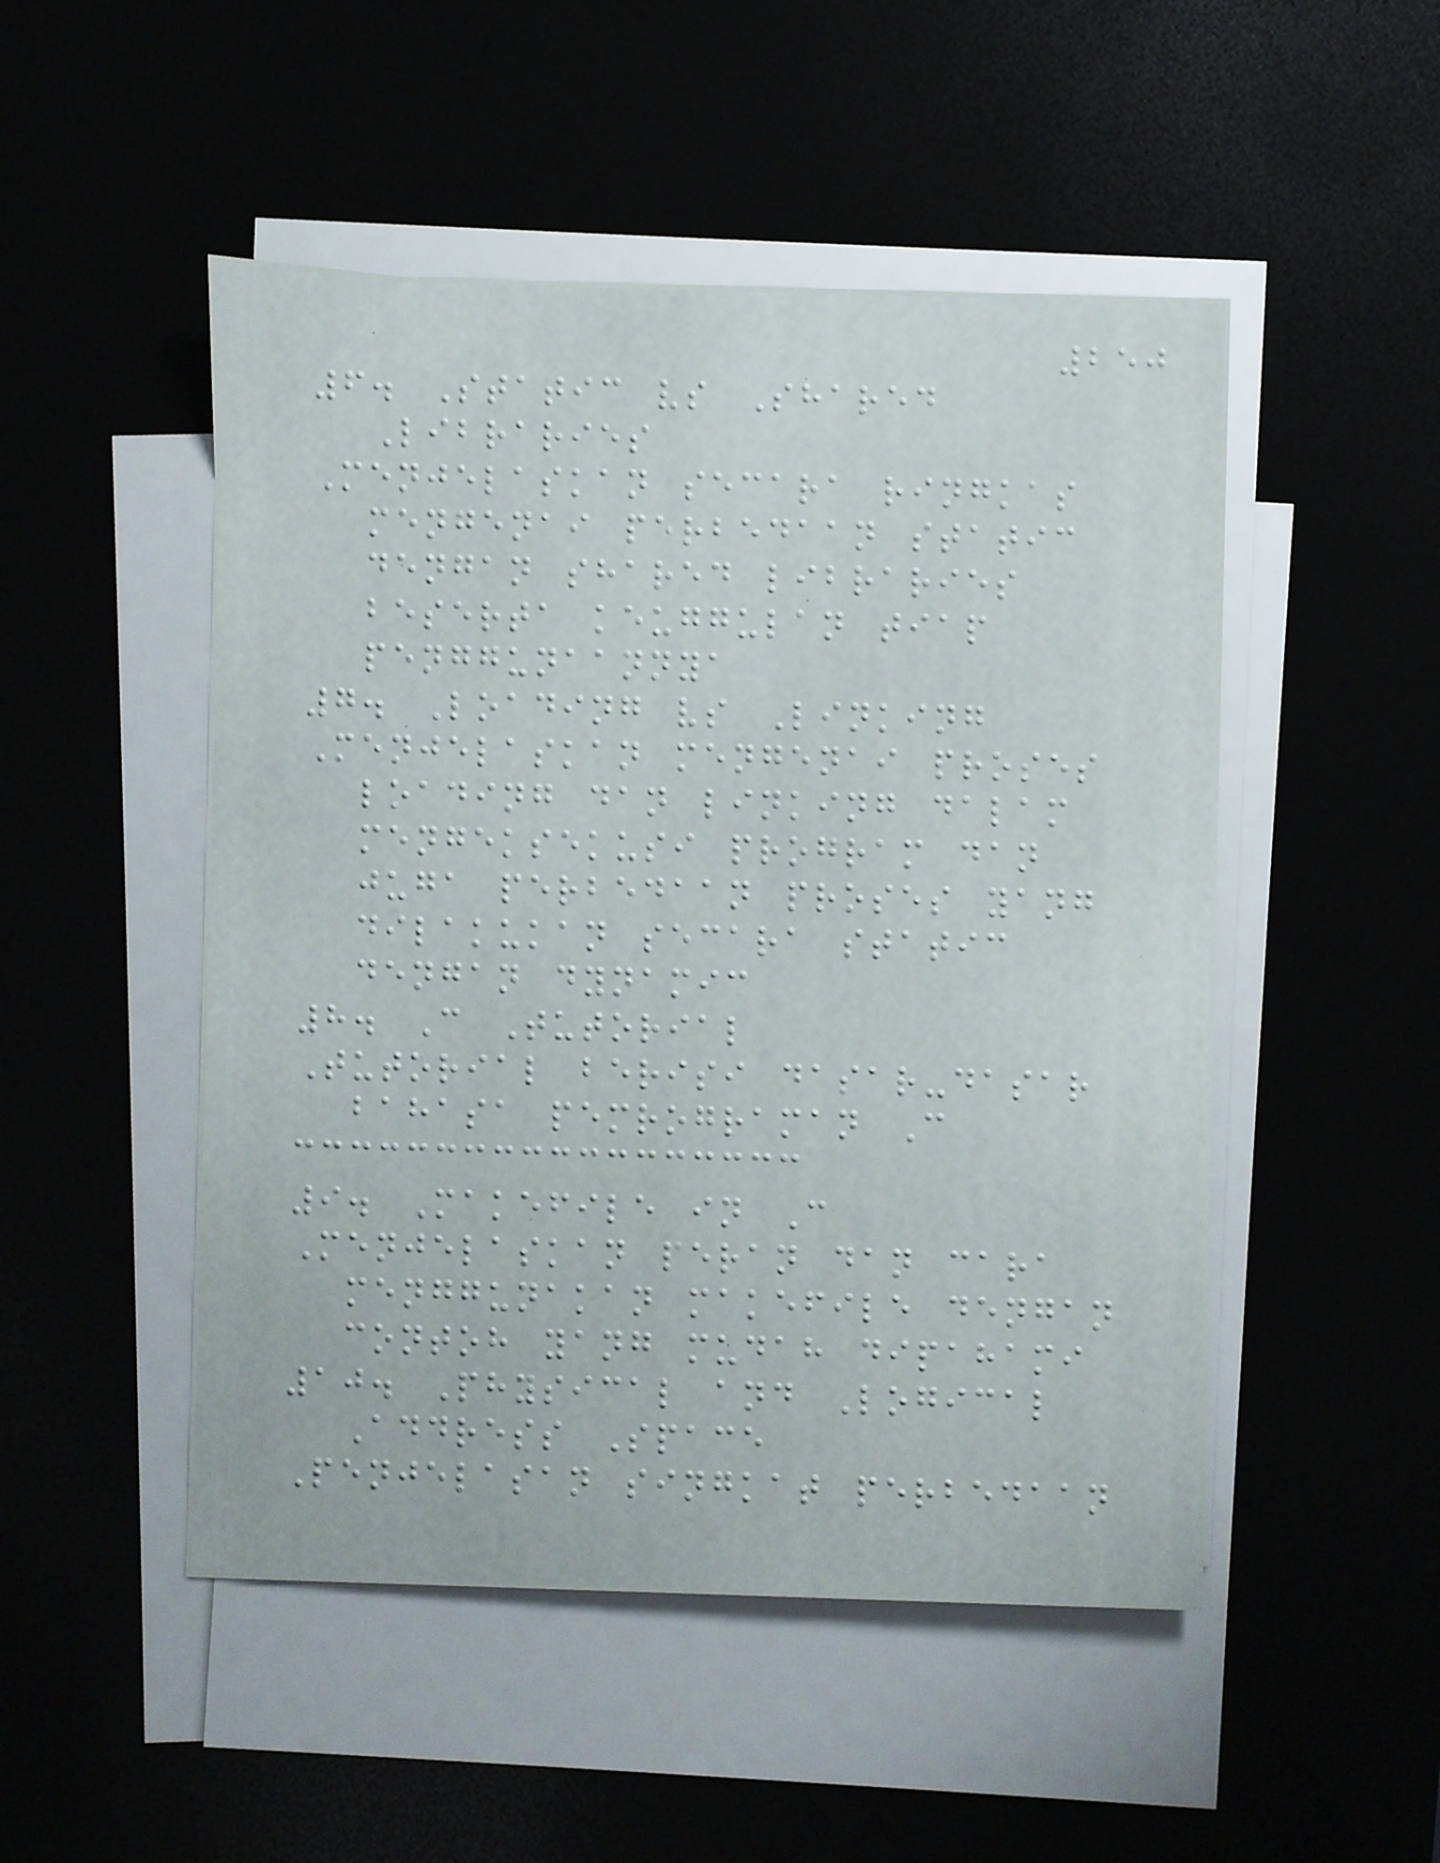250
6. Static vs Shared
Libraries
Menjelaskan secara ringkas
mengenai perbedaan static
dengan shared libraries
beserta keuggulan tiap
penggunaannya
7. Loading vs Linking
Menjelaskan mengenai proses
loading dan linking dalam
mengeksekusi program dan
juga perbedaan proses yang
dilakukan secara static
dengan dynamic
8. C Tutorial
Tutorial berisi dasar-dasar
bahasa pemrograman C
9. Makefile in C
Menjelaskan peran dan cara
menggunakan makefile dengan
contoh yang mudah dipahami
10. Physical and Logical
Address Space
Penjelasan singkat perbedaan
